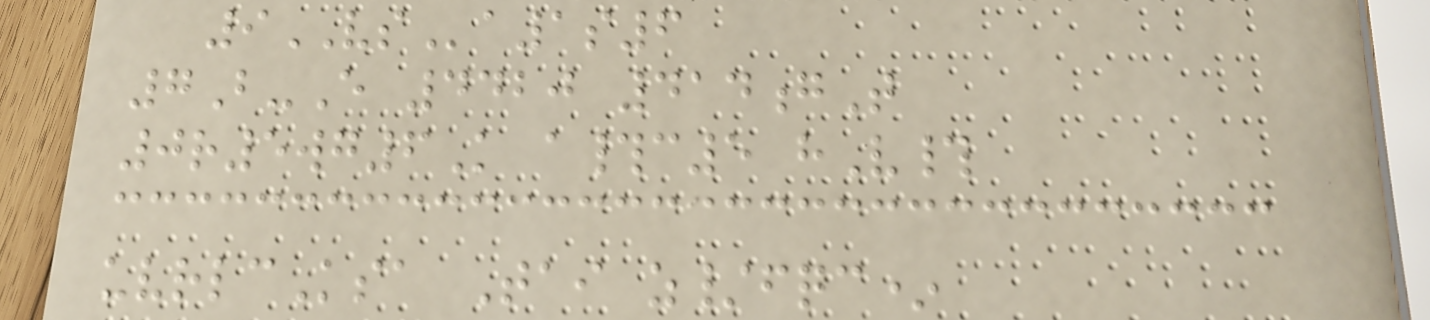9VSa1s6
7B-E 4420 414gT
0r5wg6K a#c5 hV#
uvrlcKsa Tai z/fqc*
